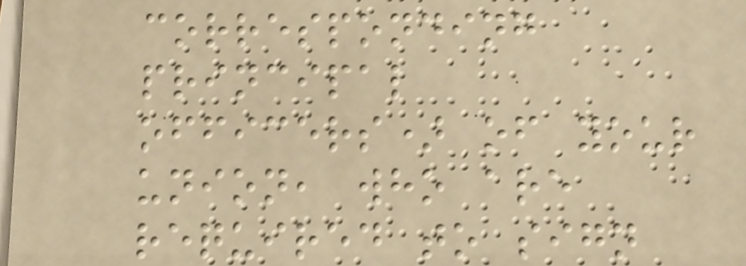corresponding
principal
officers) of your
union, who are
required to sign
